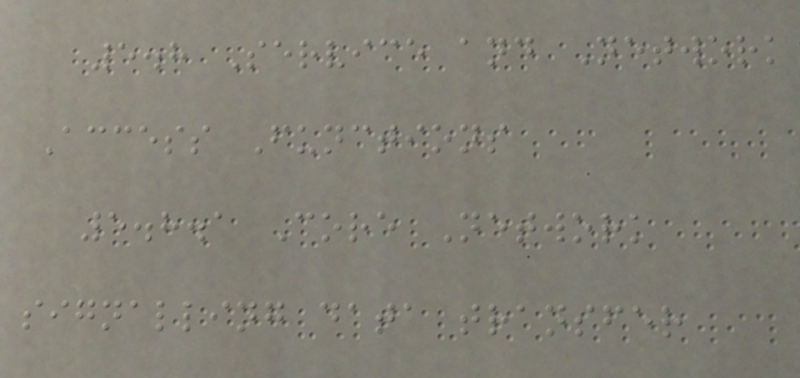5.8 Service and Network
Access Functions
5.8.1 Core Network
signalling data transfer
